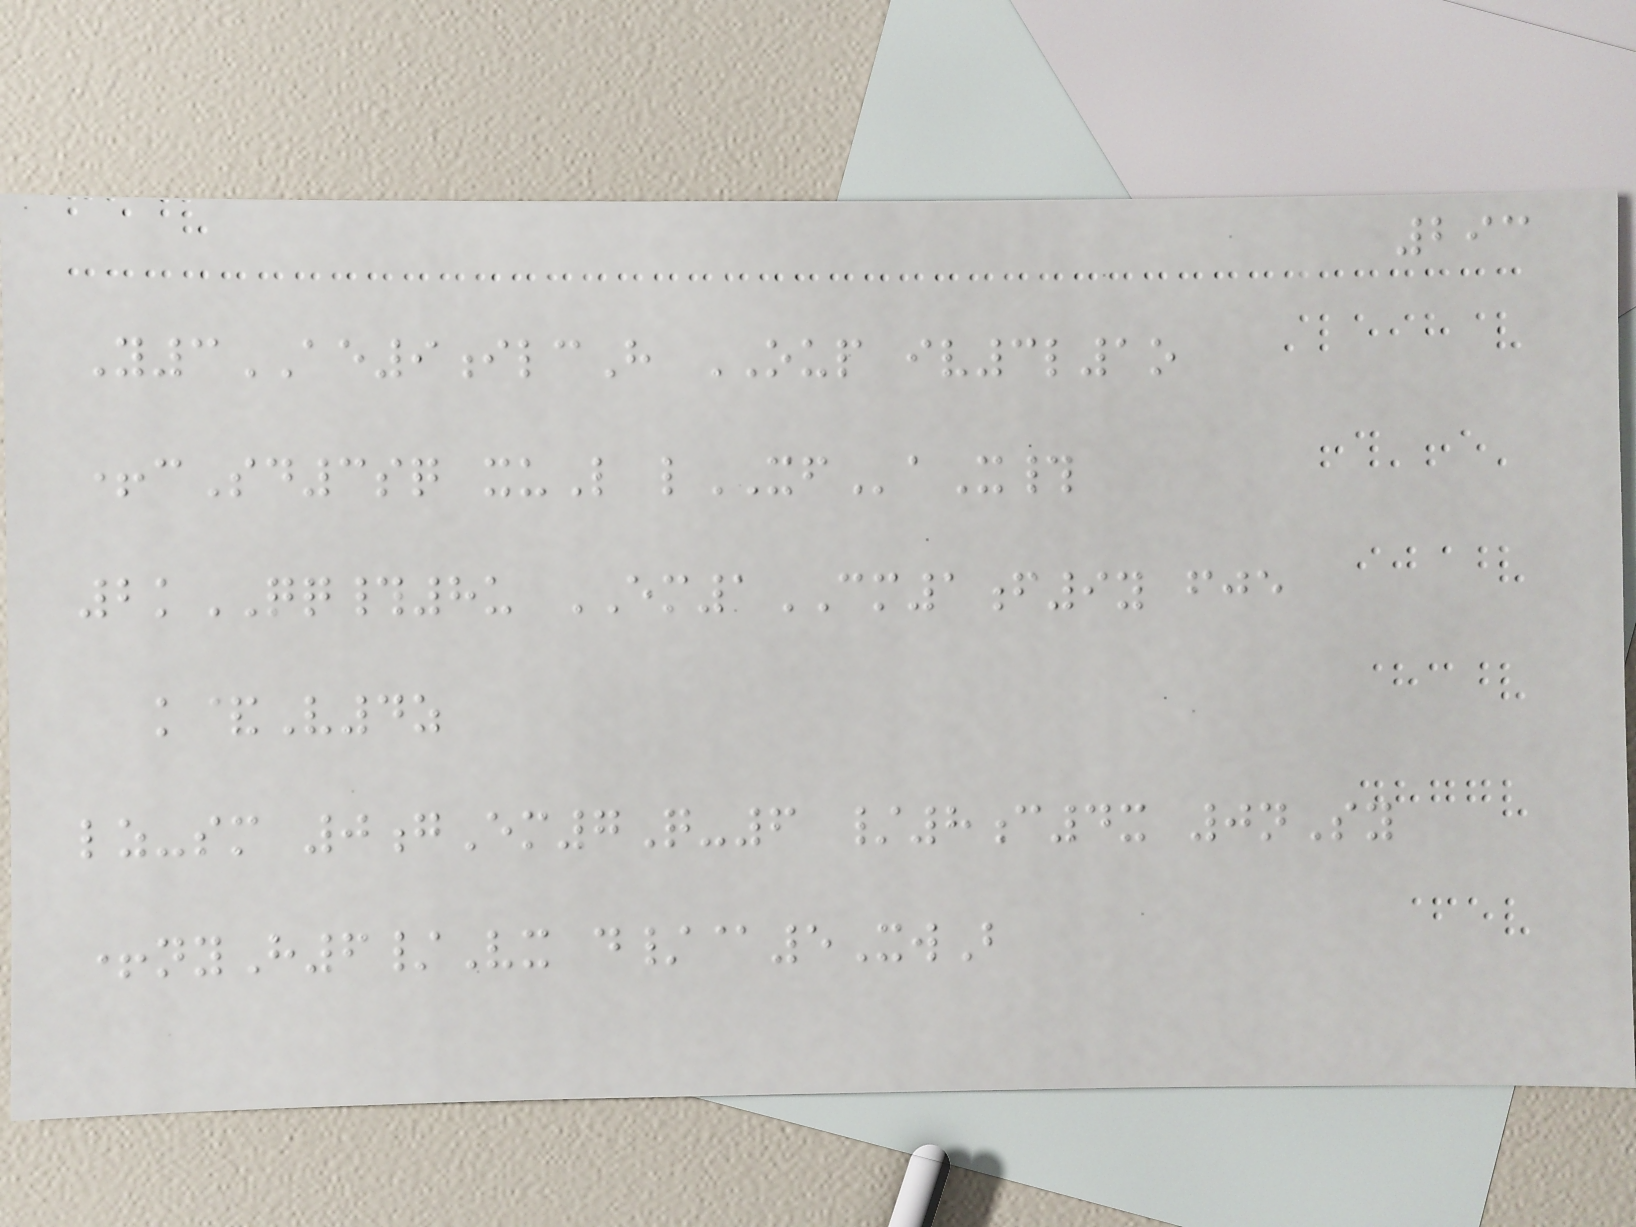293
Y3AE9ilcH OUP iv3l1o
+cSd3sq xuL lXFaX#
2kQQ#8u EM1CM1f9y fje
k&V4z
lz-sm 0gEm7Q-6 /8c4x 0nSy
+nyH6/Vx d/@5XwB
